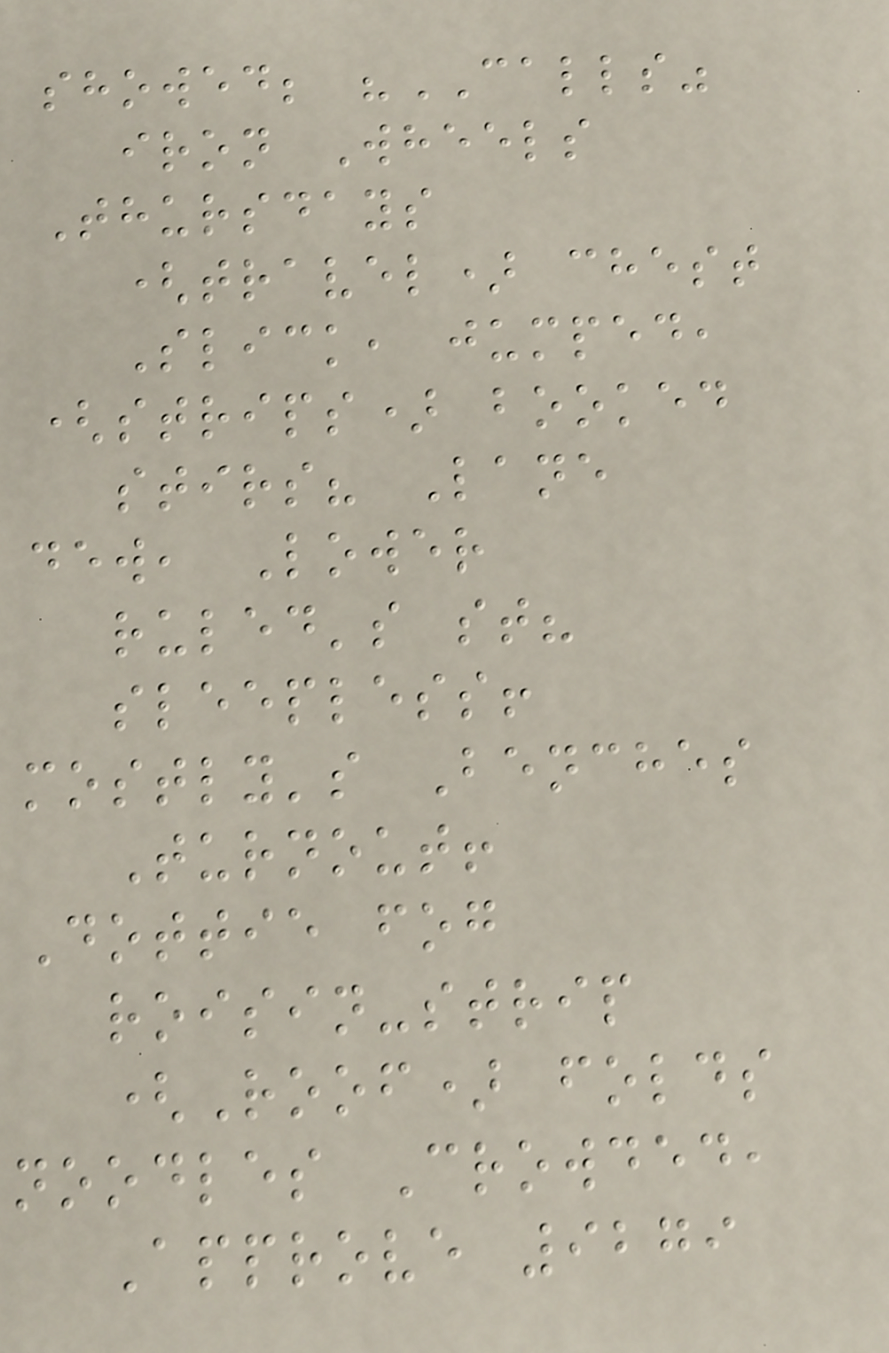showed; "CALLS"
iron Wheels
Thursdays
(travel) chest
Slick, jumped,
(strips) booked
stirs? Lane
dew, Lower
ruled's st?
sleepless!
mostly's Benches
Turnout!
Dottie fog
roisin-strip
(Roof) folds
noodles Crowded,
Approve 9279
